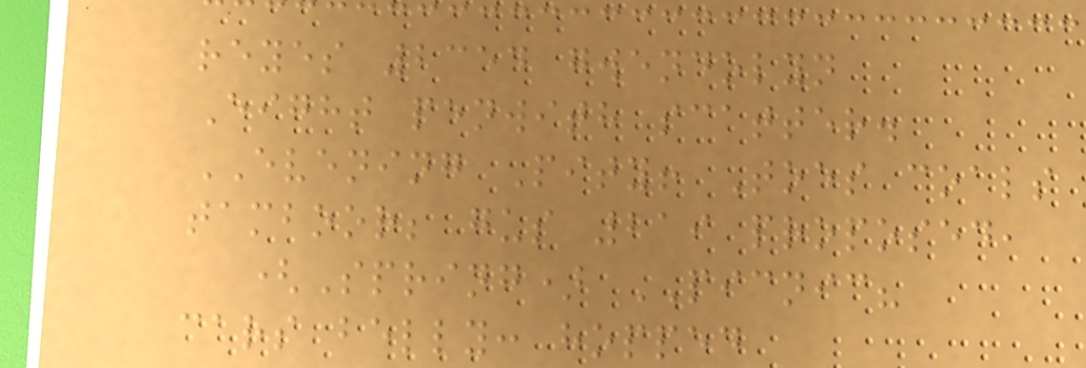reyes 2354 gwendolyn
Eight penwith scatter.
EVENING Pity! Toes coals
tamboor; gus 219 proposed,
(Spring) PICNIC?
cars belly: hopped
